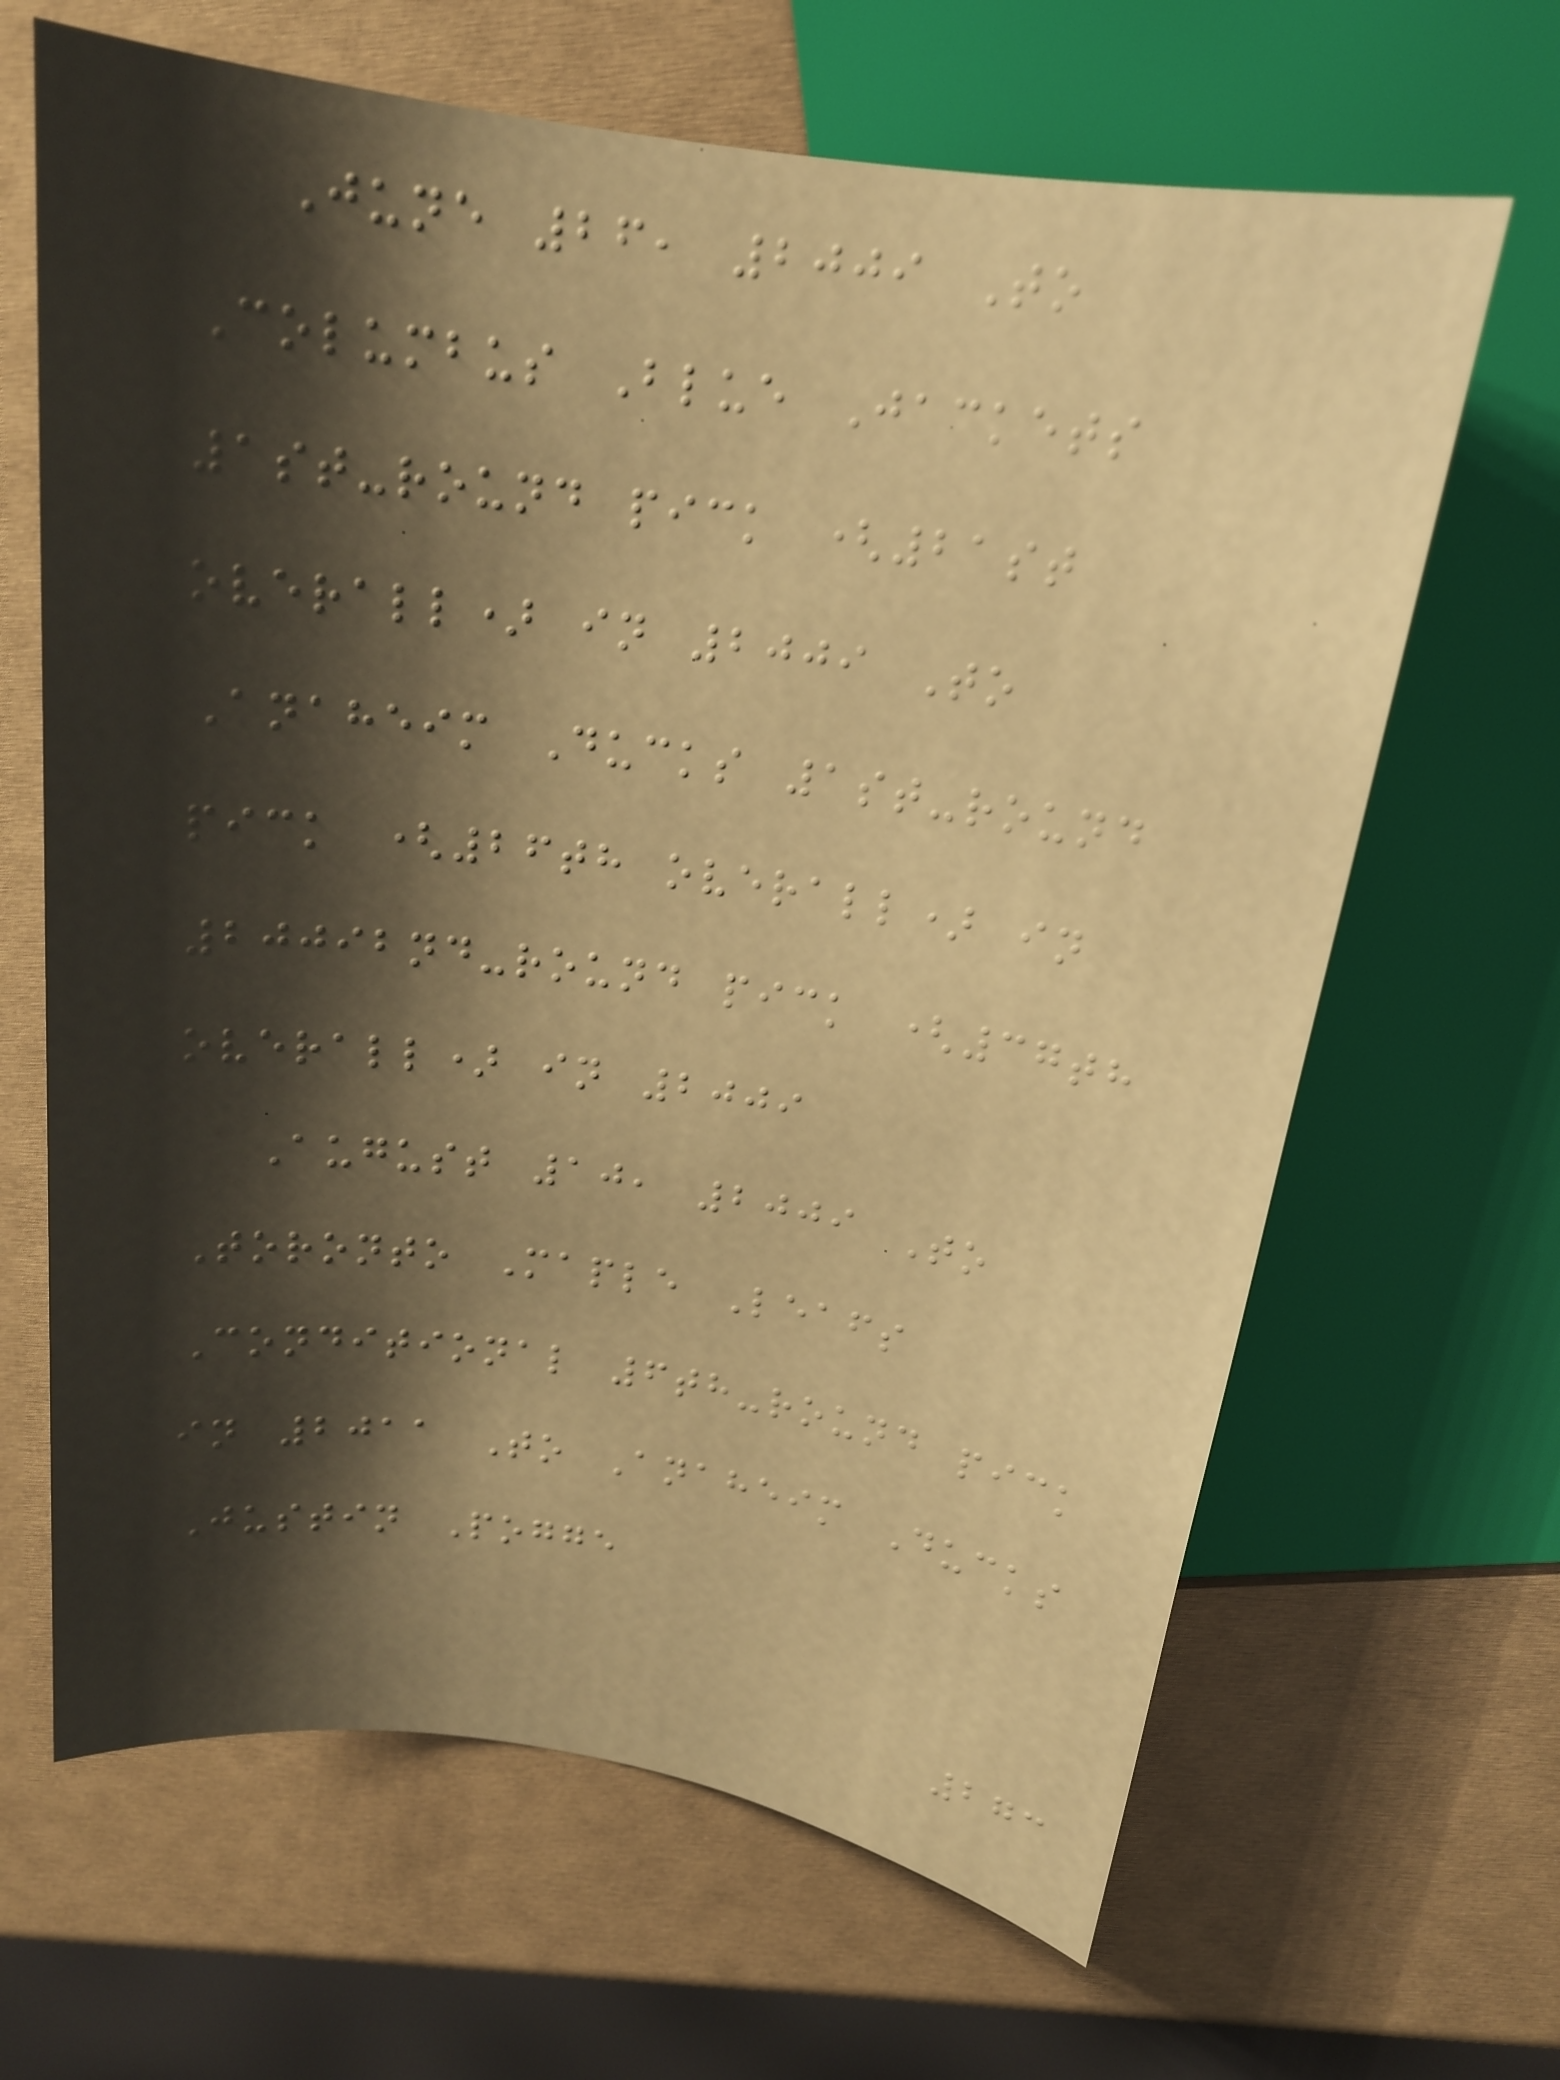June 26, 2009 To
Columbus Blue Jackets
1st-round pick (21st
overall) in 2009 To
Anaheim Ducks 1st-round
pick (26th overall) in
20092nd-round pick (37th
overall) in 2009
August 10, 2009 To
Toronto Maple Leafs
Conditional 6th-round pick
in 2011 To Anaheim Ducks
Justin Pogge
273
